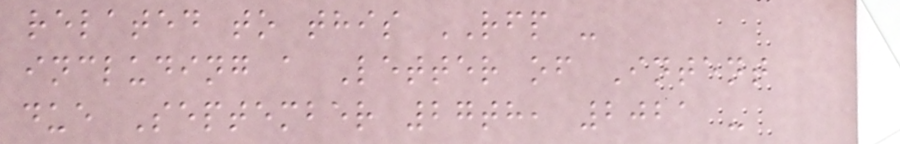related to this RFP -
including a Letter of Intent
due September 27th, 2021 -
